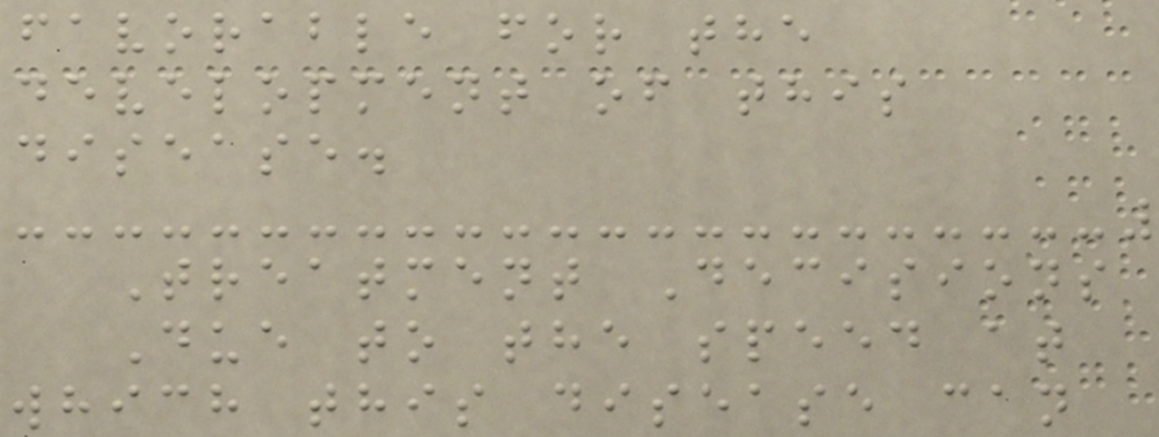favorable for the
development of this
disease.
Treatment Decisions
Due to the speed at
which this disease can
